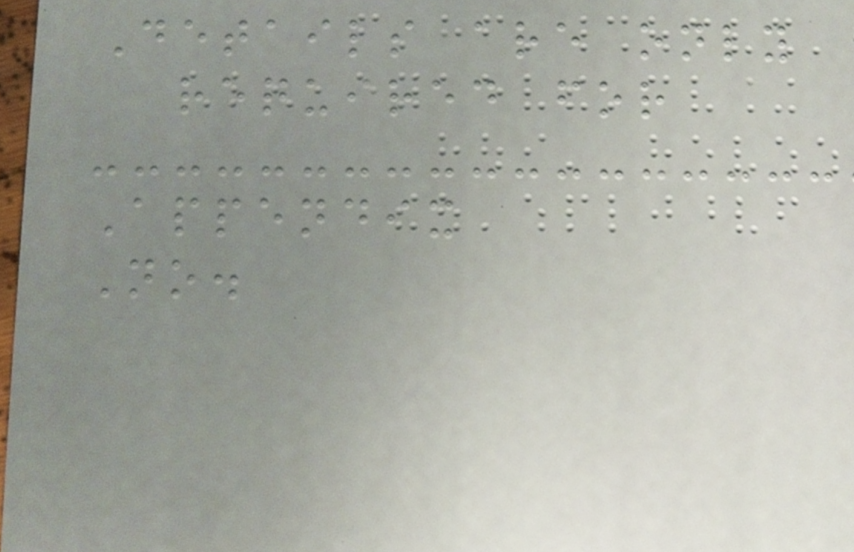Details are only
required for
Appendix
No.
